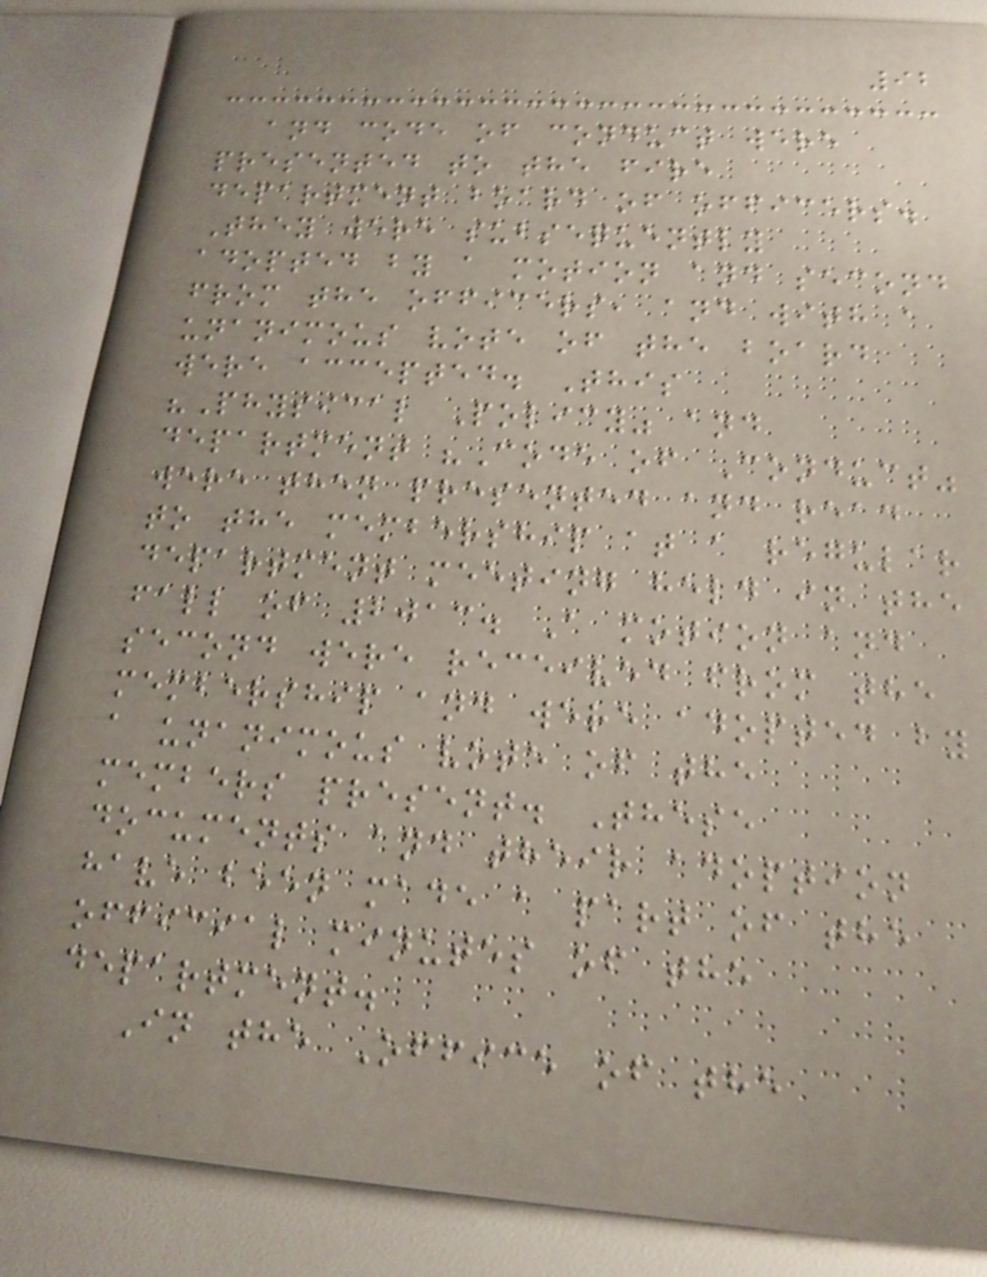92
and code of conduct were
presented to the fire
department board of officers.
They were subsequently
adopted by a motion and second
from the officers, and with a
unanimous vote of the board
were accepted. This
"Physical Policy" and
department "Code of Conduct"
were then presented and read
to the membership at a regular
department meeting held in the
fall of 2013. A motion and
second were received from the
membership and were adopted by
a unanimous vote of the
members present. These
documents and their adoption
have been made a part of the
official minutes of the
department.
In the Office of the
